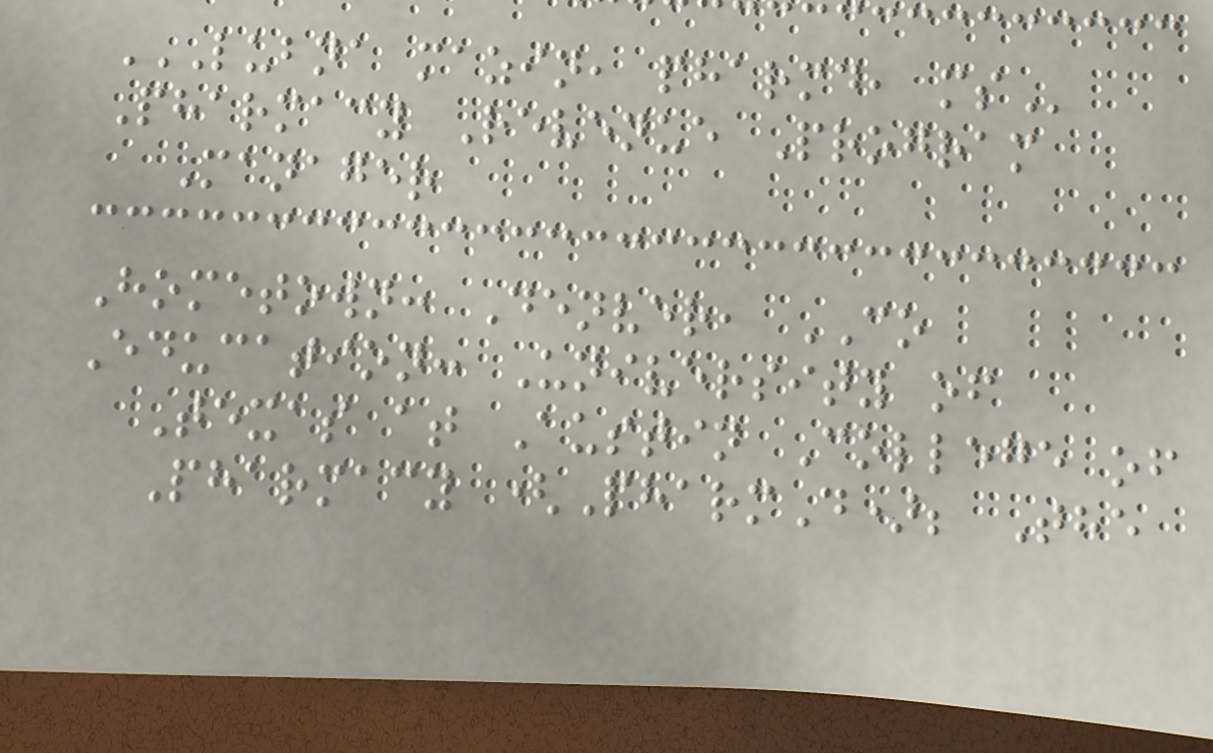LUBNA MAZIN, PHARMD, MS
Pharmacy Revenue Program
Manager
Hometown: Denver, CO
Education: University of
Texas at Austin College of
Pharmacy (PharmD); The
